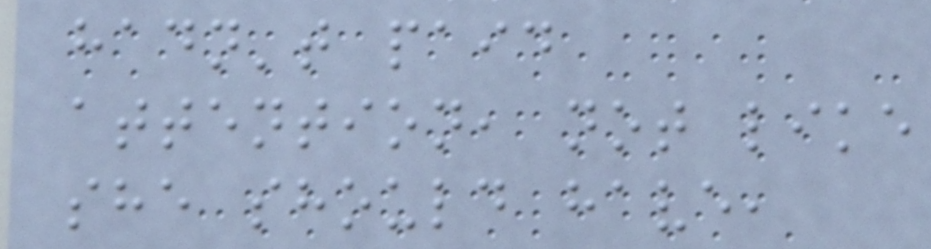hadn't paid
attention, not like
she should have,
